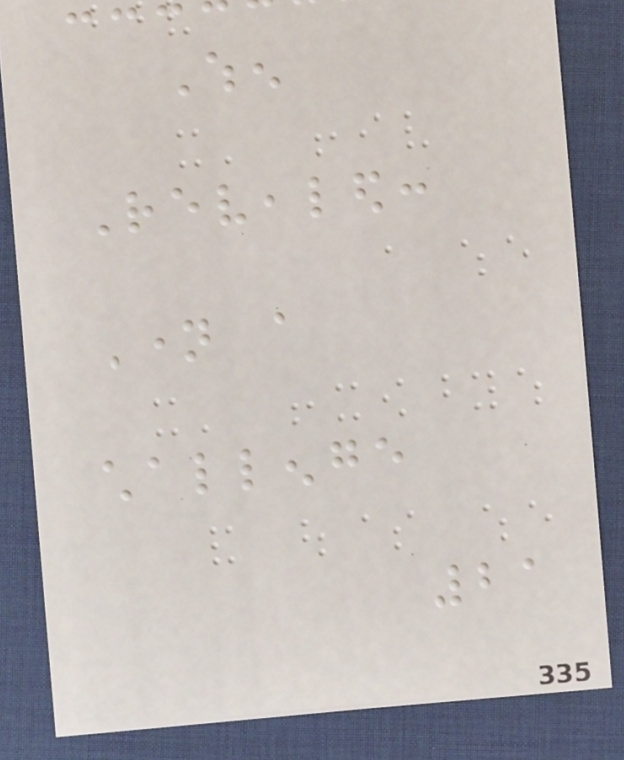When
Revealed:
Name a
challenge
21
